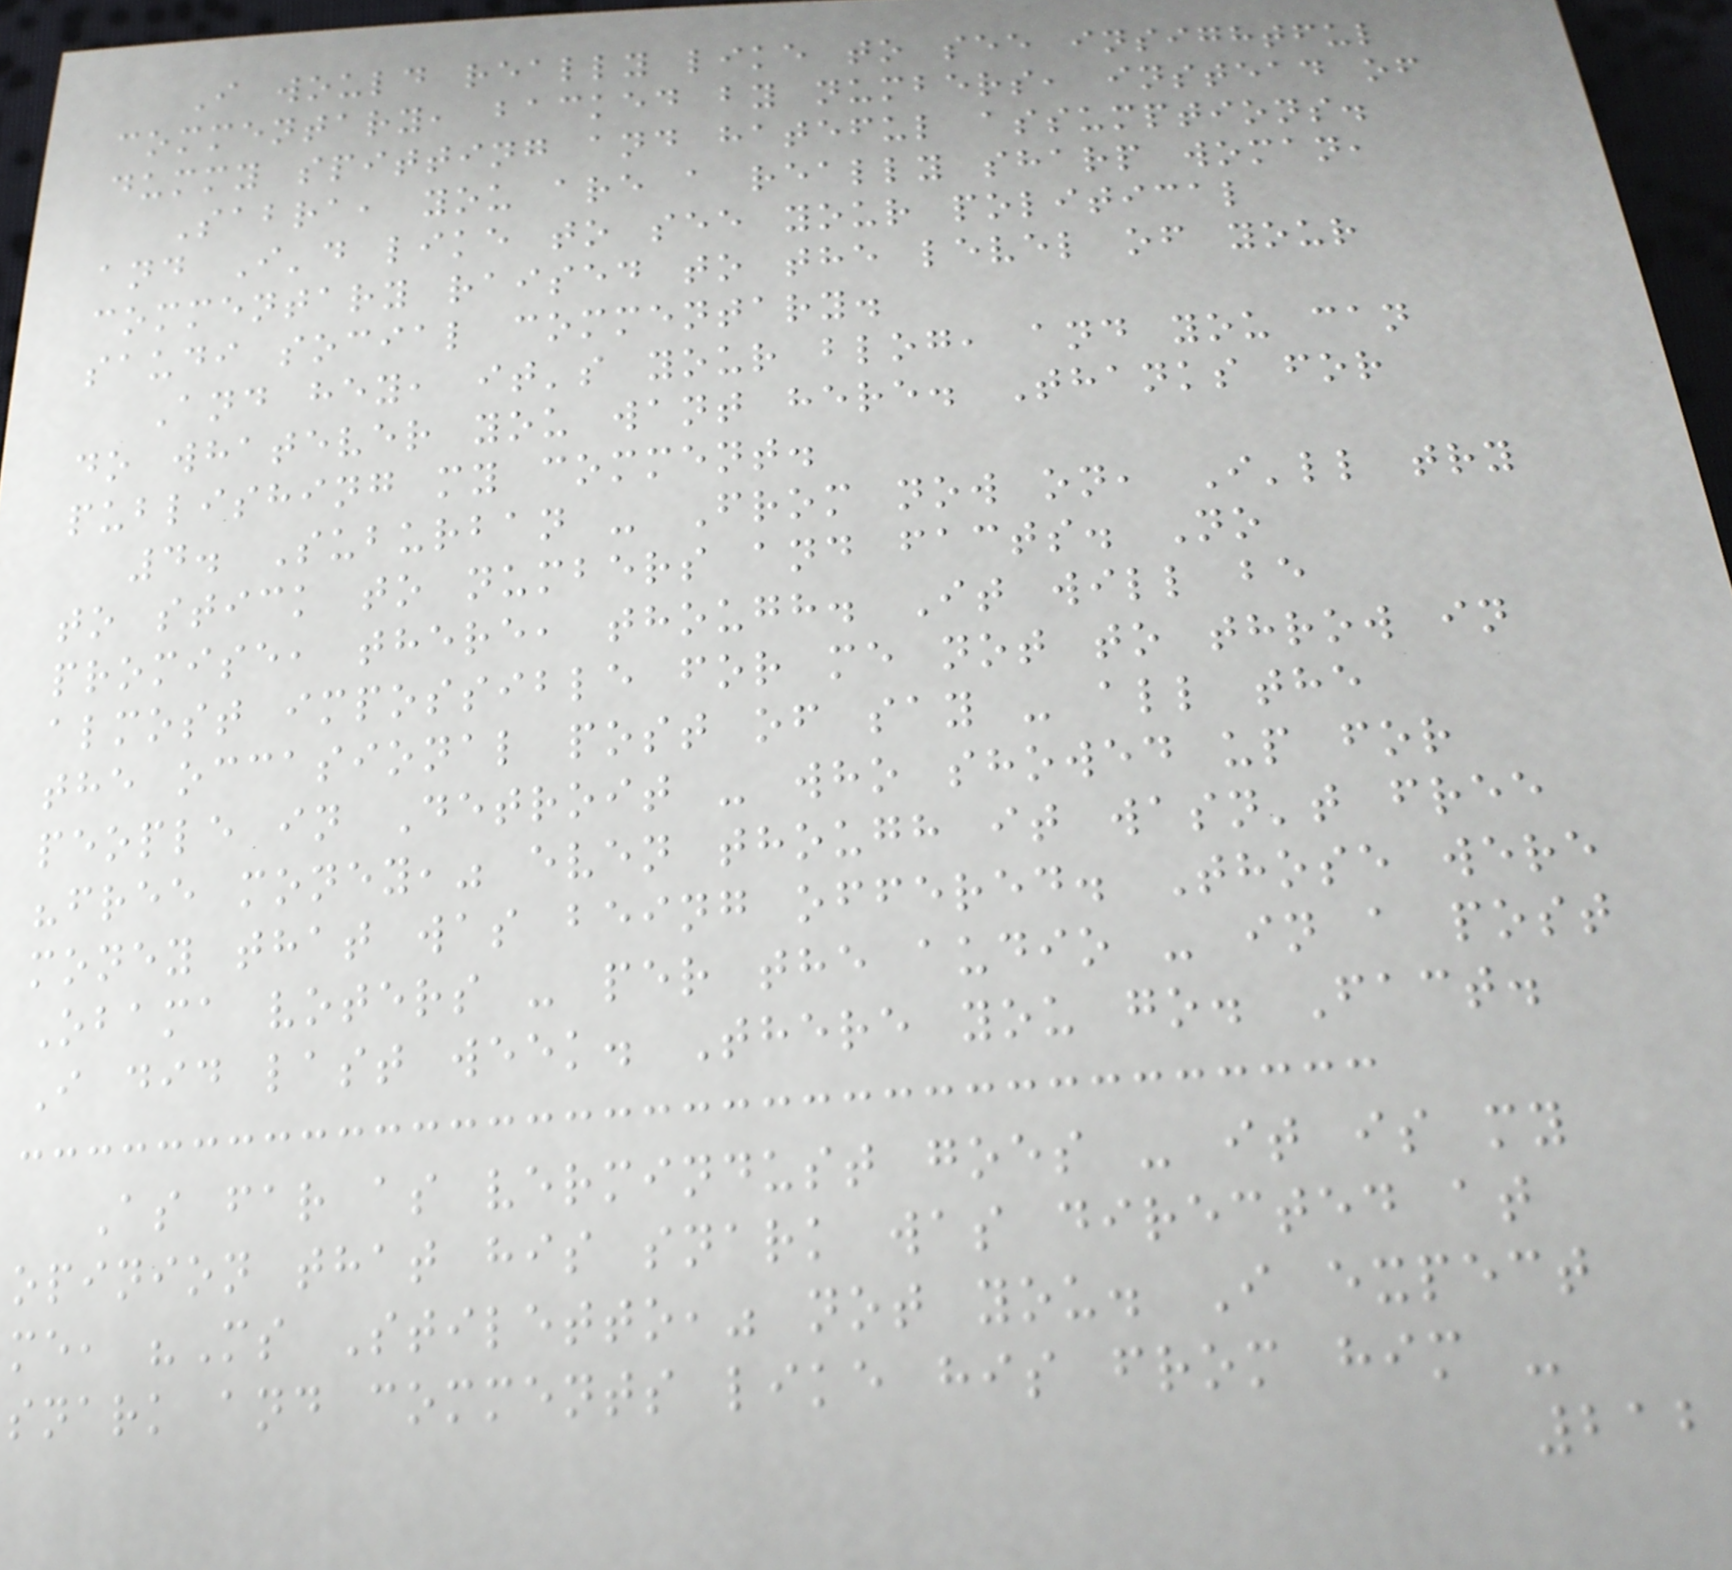I would really like to see insightful
commentary, backed by numbers, instead of
dummy spitting and hateful assumptions.
Sabra, you are a really sharp woman,
and I'd like to see your political
commentary raised to the level of your
saudi social commentary.
And hey, it's your blog, and you can
do whatever you want here. Thanks for
publishing my comment.
4. Suburban - From now on, I'll try
to stick to numbers and facts. No
promise, there, though. It will be
almost impossible for me not to throw in
the occasional post of say - all the
people in Detroit - who showed up for
"free money," even though it wasn't free
money that was being offered. Those were
Obama voters - per the audio - in a post
I did last week. There you go. Fact.
As far as vermindust goes - it is my
opinion that his snark was directed at
me, "Ms Stiletto," not you. I expect
snark and comments like his from him -
212
